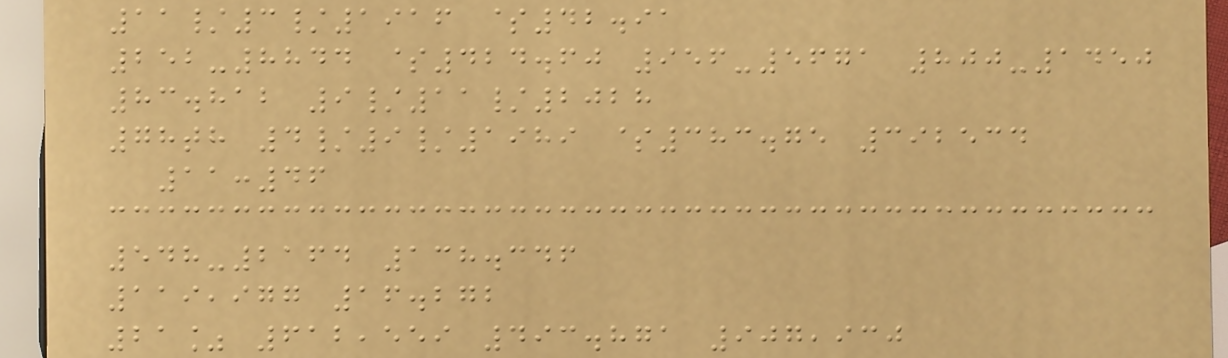11/3/1916 $42.91
252-8844 $424.60 956-5671 800-1450
83.812 9/11/2028
78th 4/9/1989 $383.75 392534
11:46
548-2164 138.346
119,977 16.272
21% 612,559 493.871 907,930
